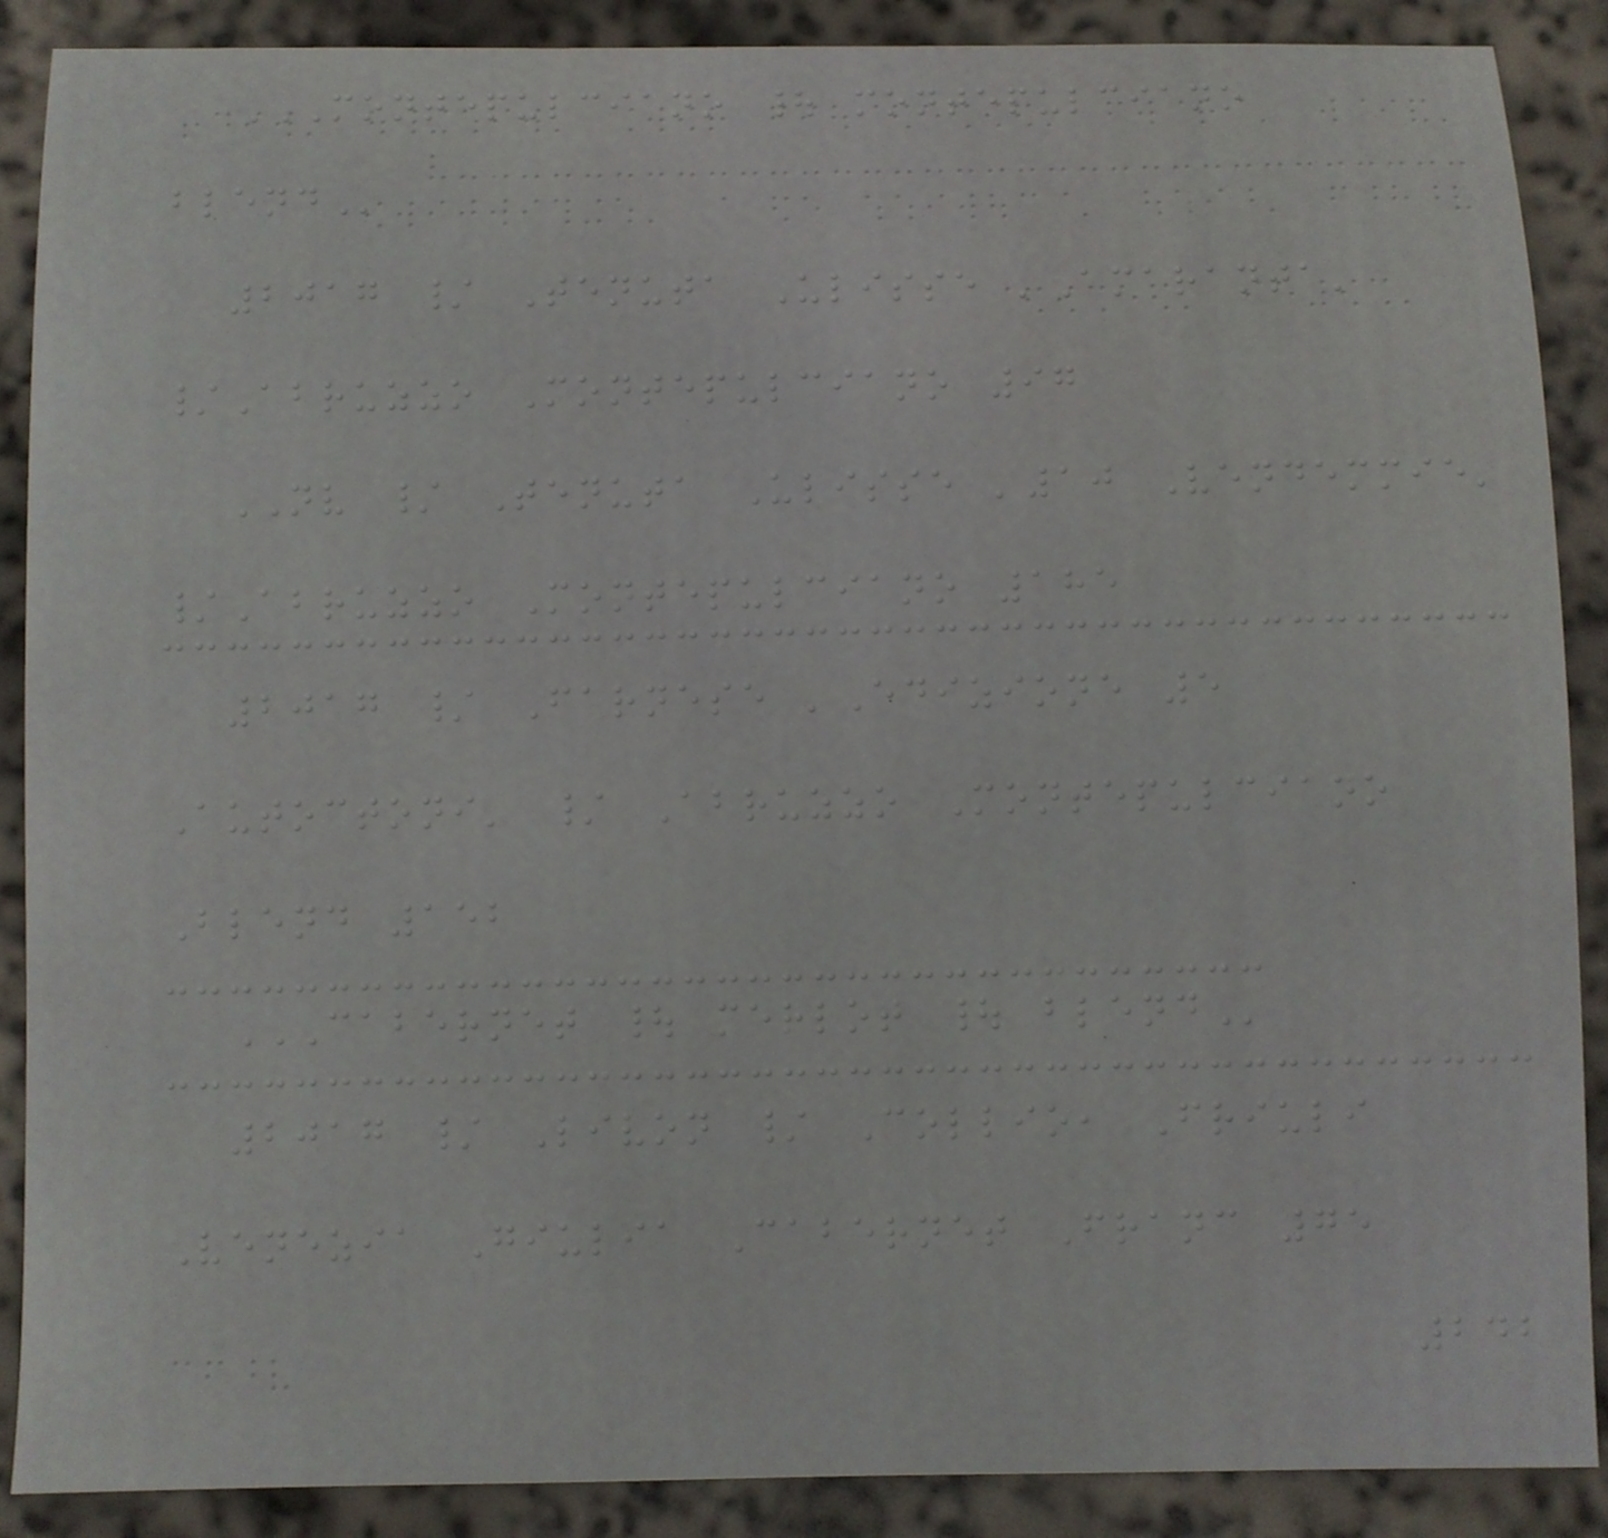MONTEPULCIANO | MONTEPULCIANO
BLEND
2017 / Tenuta Ulisse 'Amaranta'
/Abruzzo Montepulciano 97
NV / Tenuta Ulisse '10 Vendemmie'
/Abruzzo Montepulciano 185
2017 / Farnese 'Edizione 5
Autoctoni' / Abruzzo Montepulciano
Blend 152
CABERNET | MERLOT | BLEND
2017 / Livon / Collio, Friuli
Venezia Giulia Cabernet Franc 75
242
